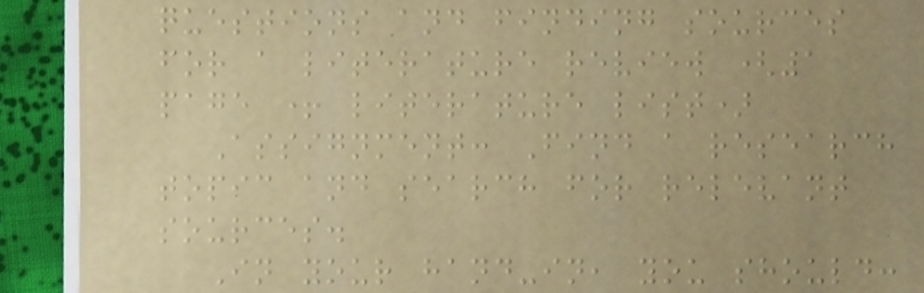questions and finding sources
for a literature review (1
page + literature list)
Assignment: Find a research
topic and search for relevant
sources.
In your hand-in, you should:
